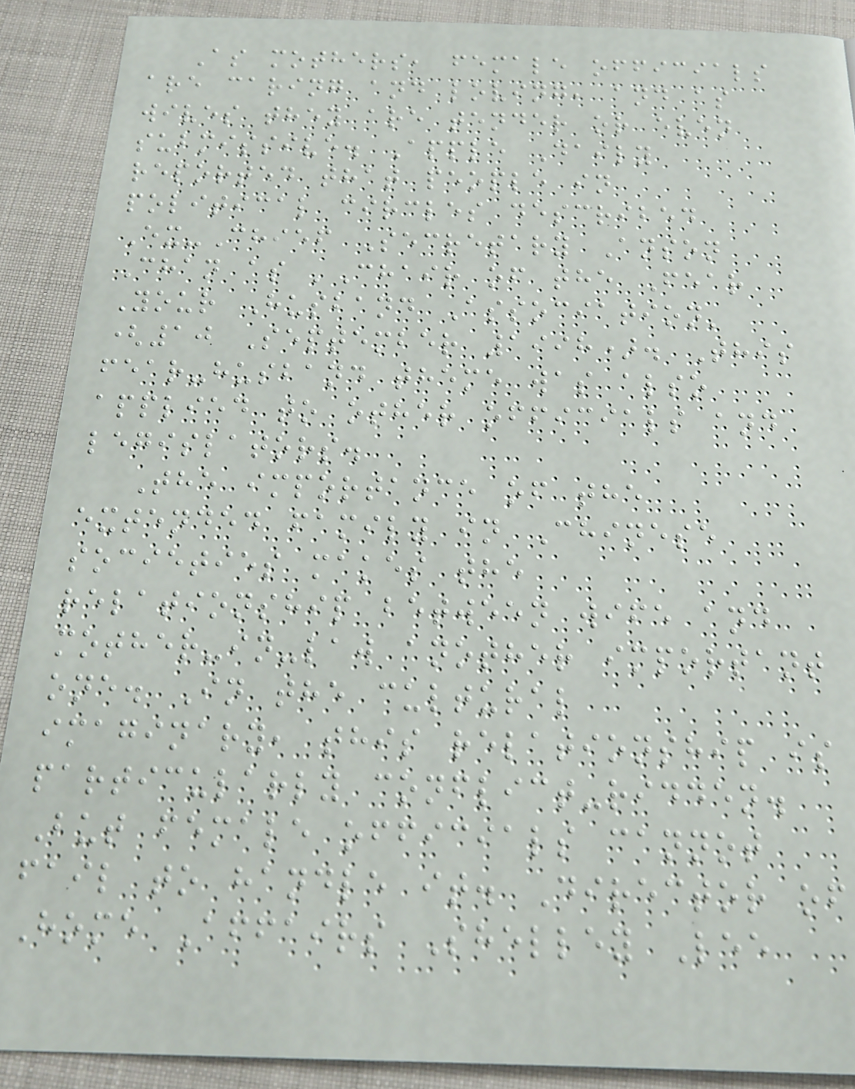As mothers, female officials
are caring and loving, and as
wives they are tender or even
submissive. Apple Daily
reported that people in
political circles described
Ex-Chief Secretary Anson
Chan as 'Chair of the Fear
Your Husband Association'
(10 September 1998). This
fear-husband theme was also
applied to other officials and
legislators.
The importance of the
extended family in Chinese
societies makes the
relationship between wife and
mother-in-law another important
one. In the cultural
imaginary, this relationship is
particularly conflict-ridden.
But female officials cannot
fail to handle it. Director of
Home Affairs Shelley Lee
